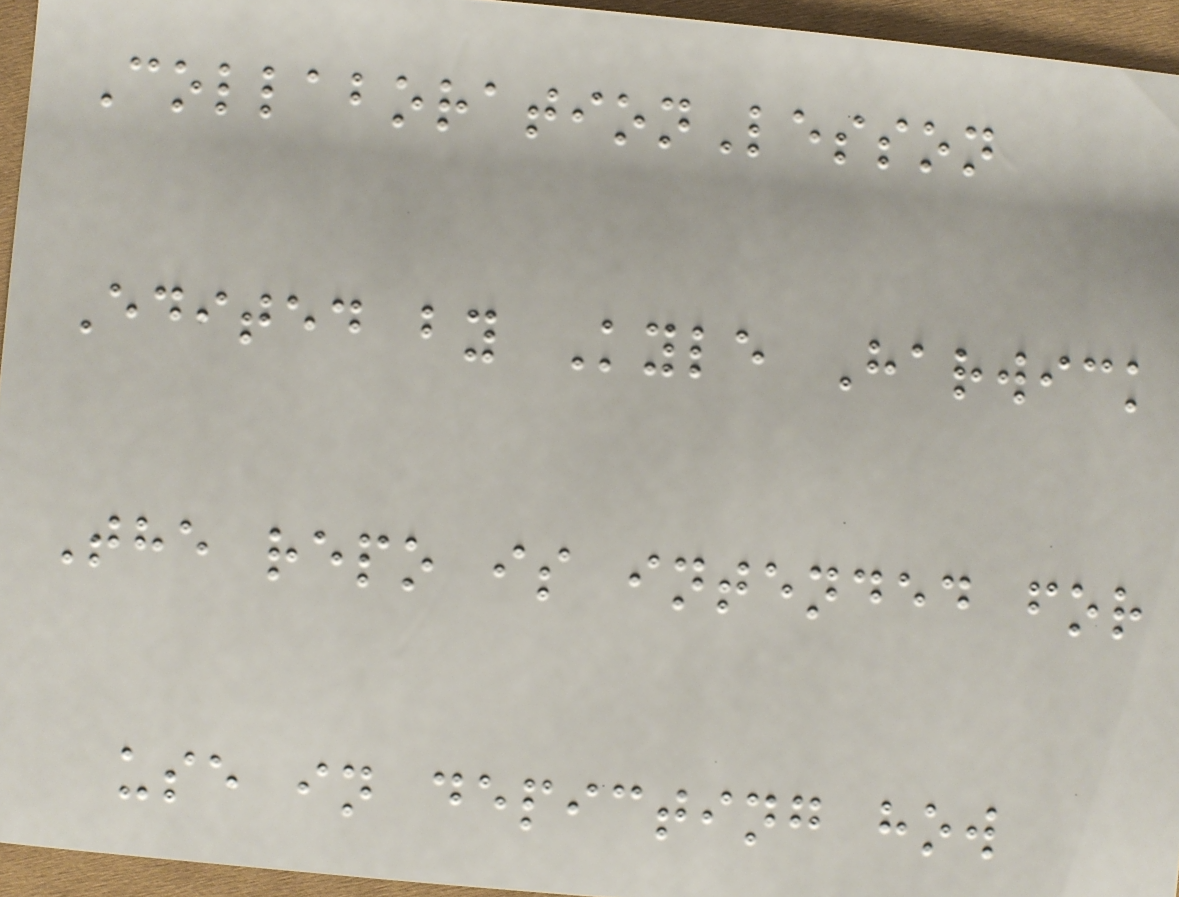CollaborationLesson
Edited by Kyle Harwick
The repo is intended for
use in depicting how
